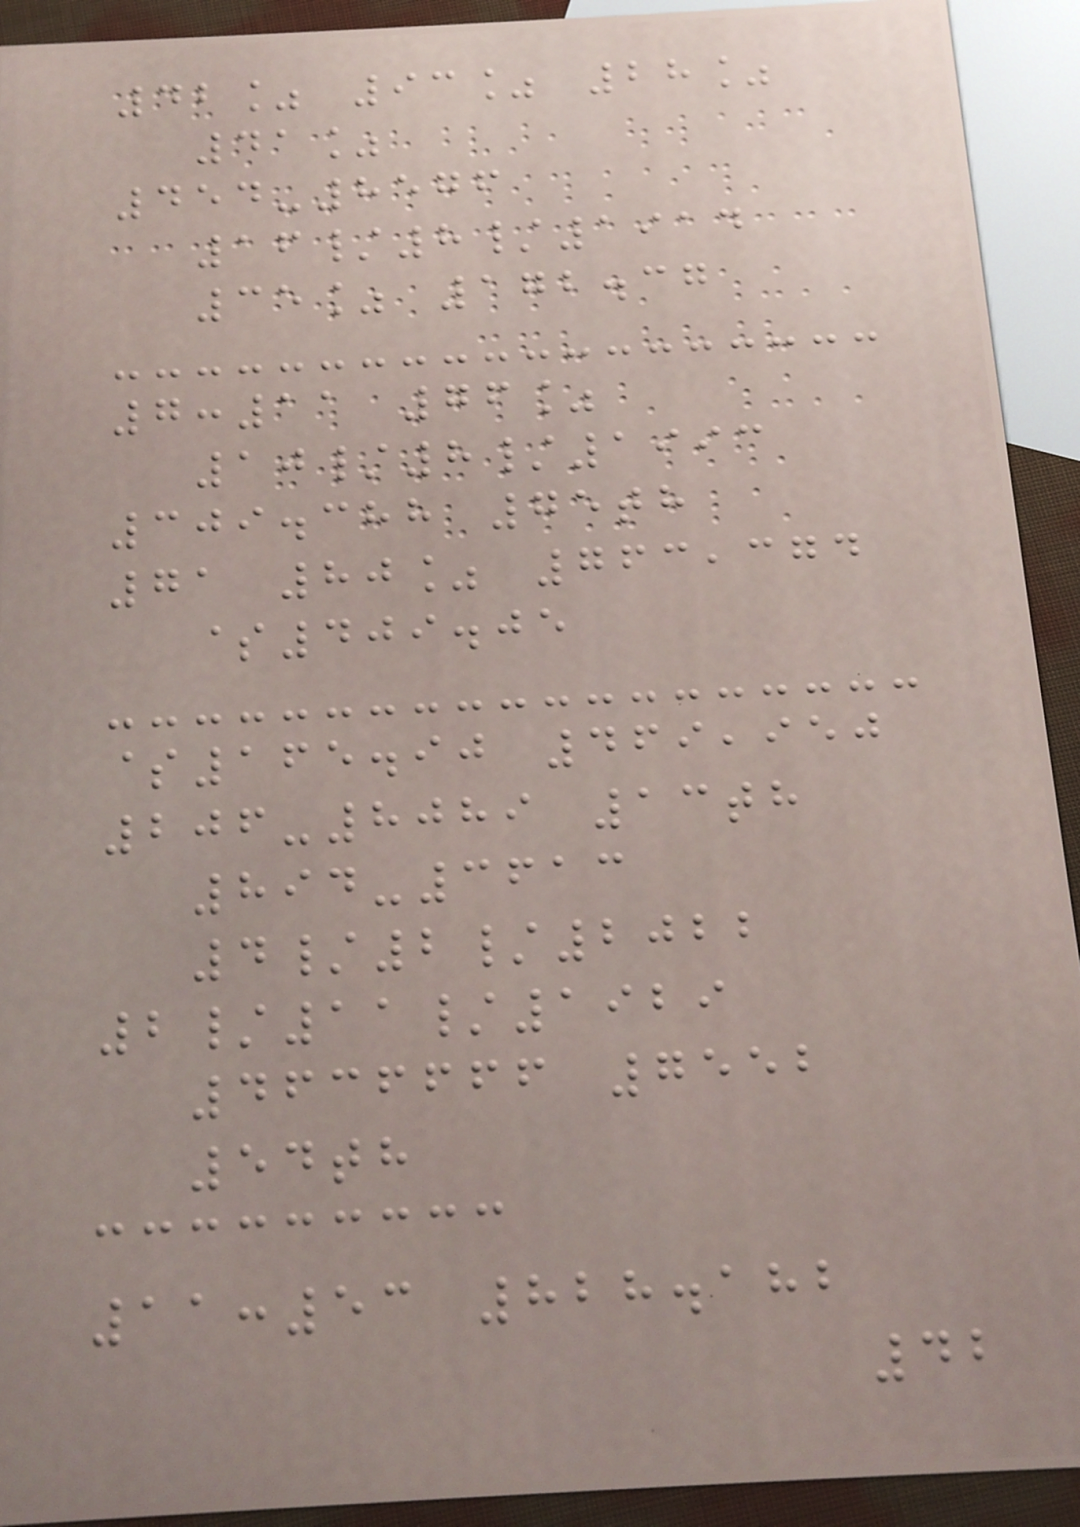42% 93% 28%
41%
454-8576
16/8/1914
35% 172.37
7:11 76%
10/8/1993
309.388 75th
71 80% 763,374
$409.05
$165.90 469,950
206-8089 13th
894-3613
4/2/2022
2/11/1929
4636666 7552
54th
11:53 828.182
42
